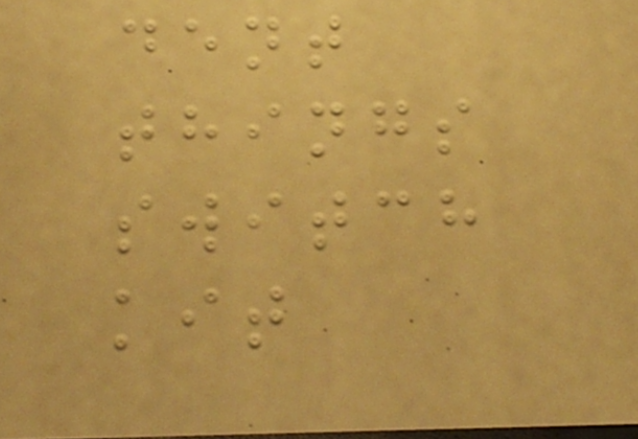dent
things
switch
kit
